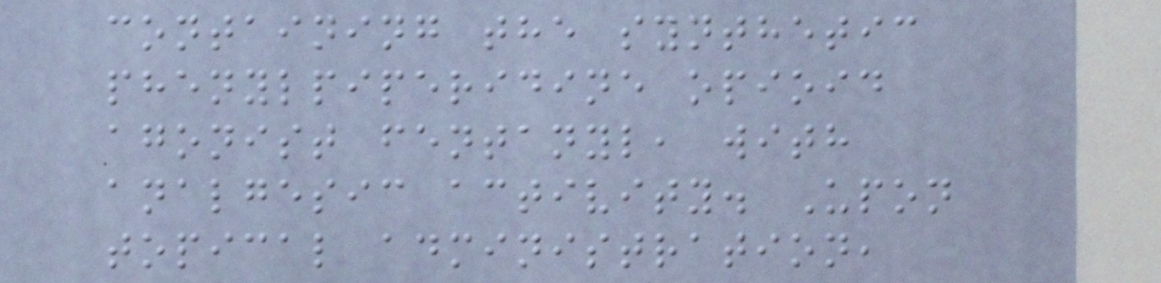containing the synthetic
phenylpiperidine opioid
agonist fentanyl, with
analgesic activity. Upon
topical administration,
